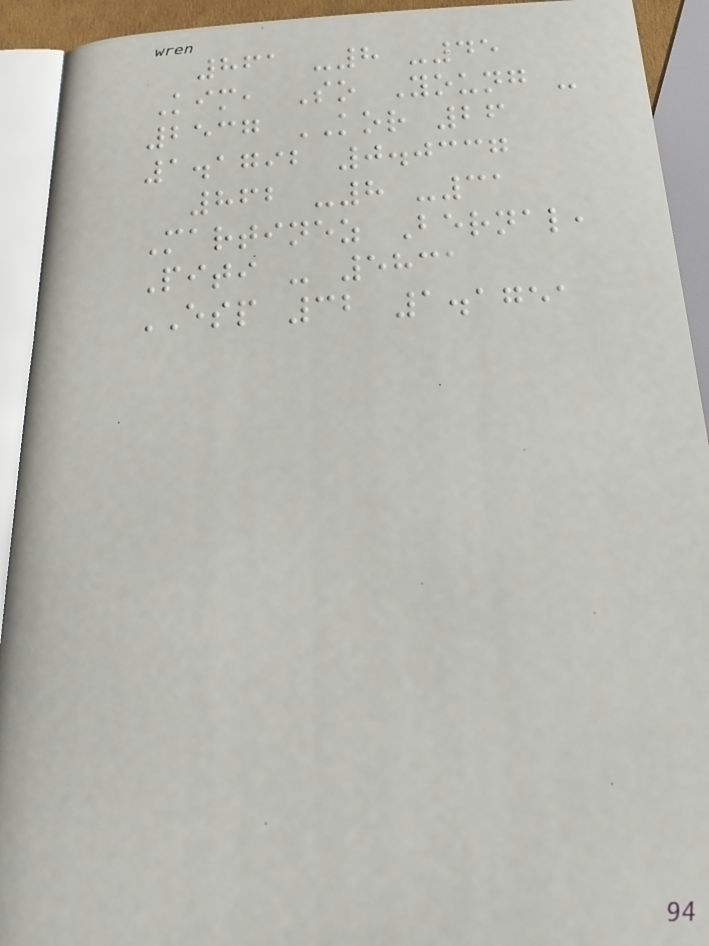861 -8 -45
Kim, So Young -
2537 KOR 26
1.1792 0.0337
862 -8 -31
Martinez Bernal,
Piti - 5831
ESP 32 1.1751
